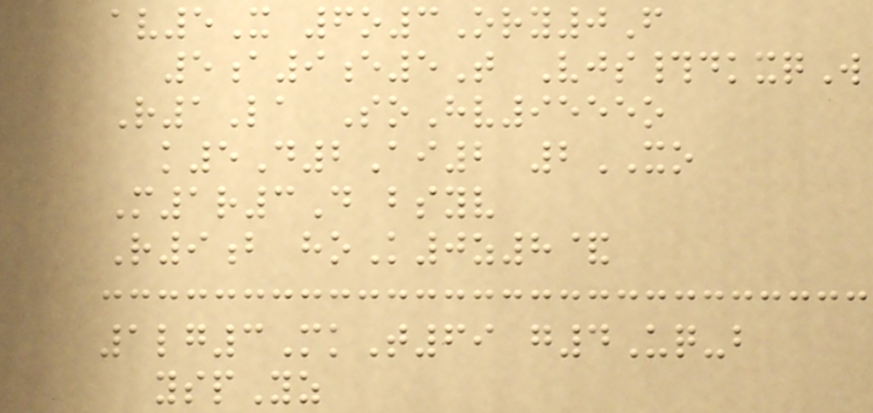av5X 6o3Ory0F
5a9e5T Vjs#dkxqW
R1La SoHv9555o
k5D2Ai2 2XO
M1r3D bsyv
R9b hoK0z8&
1lg3MkT69 g4Uq-b
yspYz
